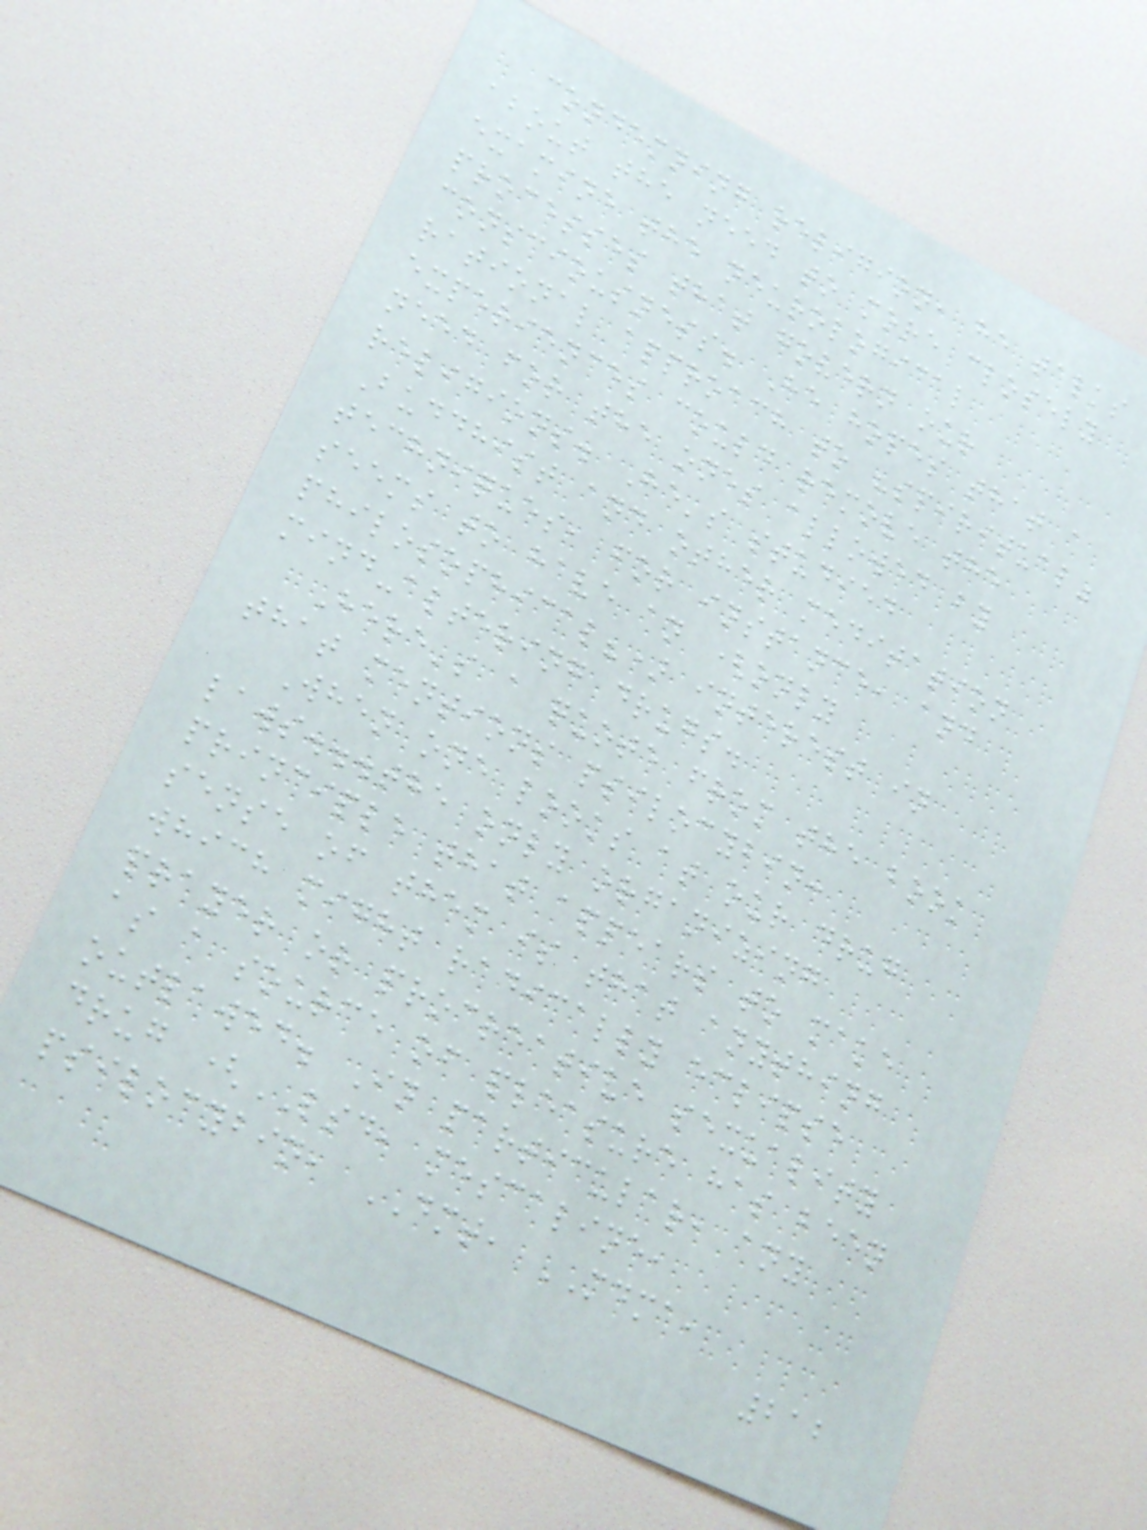condemning religion, he talks
about the need to more closely
examine the neurological
processes that govern our
consciousness. He hopes that a
rational approach to "spiritual"
experiences could remove the
need for the ones allowed by
religions. He's studied
Buddhist and other meditation
techniques, for instance, and
seems to have an (only
philosophical?) interest in
mind-altering drugs.
Here's a quote from the book
that mentions psilocybin:
When one looks at our drug
laws...the only organizing
principle that appears to make
sense of them is that anything
which might radically eclipse
prayer or procreative sexuality
as a source of pleasure has been
outlawed. In particular, any
drug (LSD, mescaline,
psilocybin, DMT, MDMA,
212
